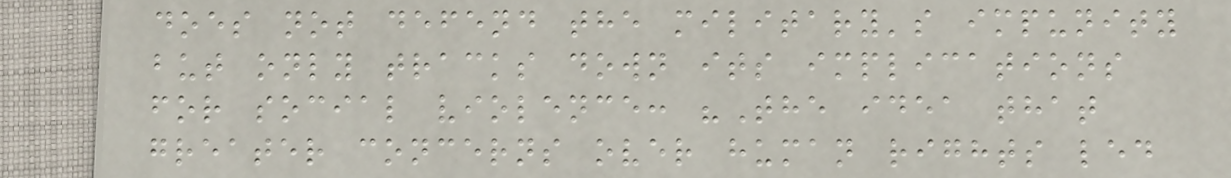does not defend the military's impunity
but only tracks down its implications
for social violence: "The idea that
greater concerns over human rights led
